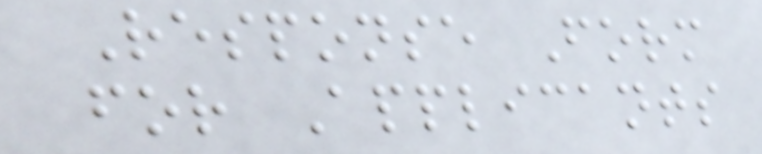Response Form
for Applicants
